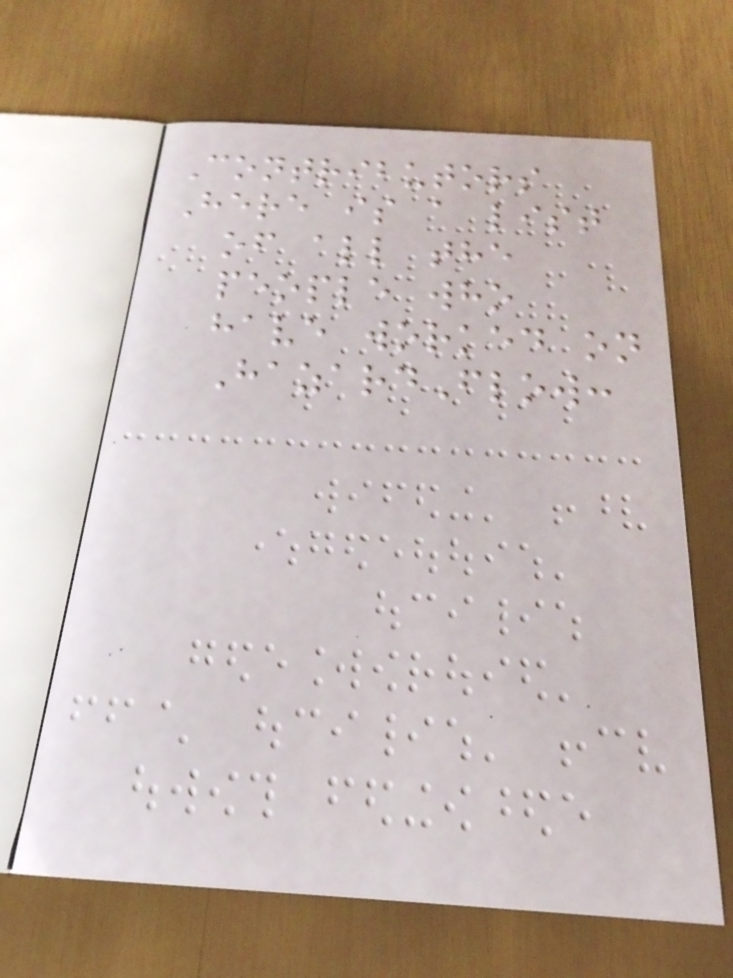Contributors
Here is a list
of all the
people who
have worked on
HazardFlow:
